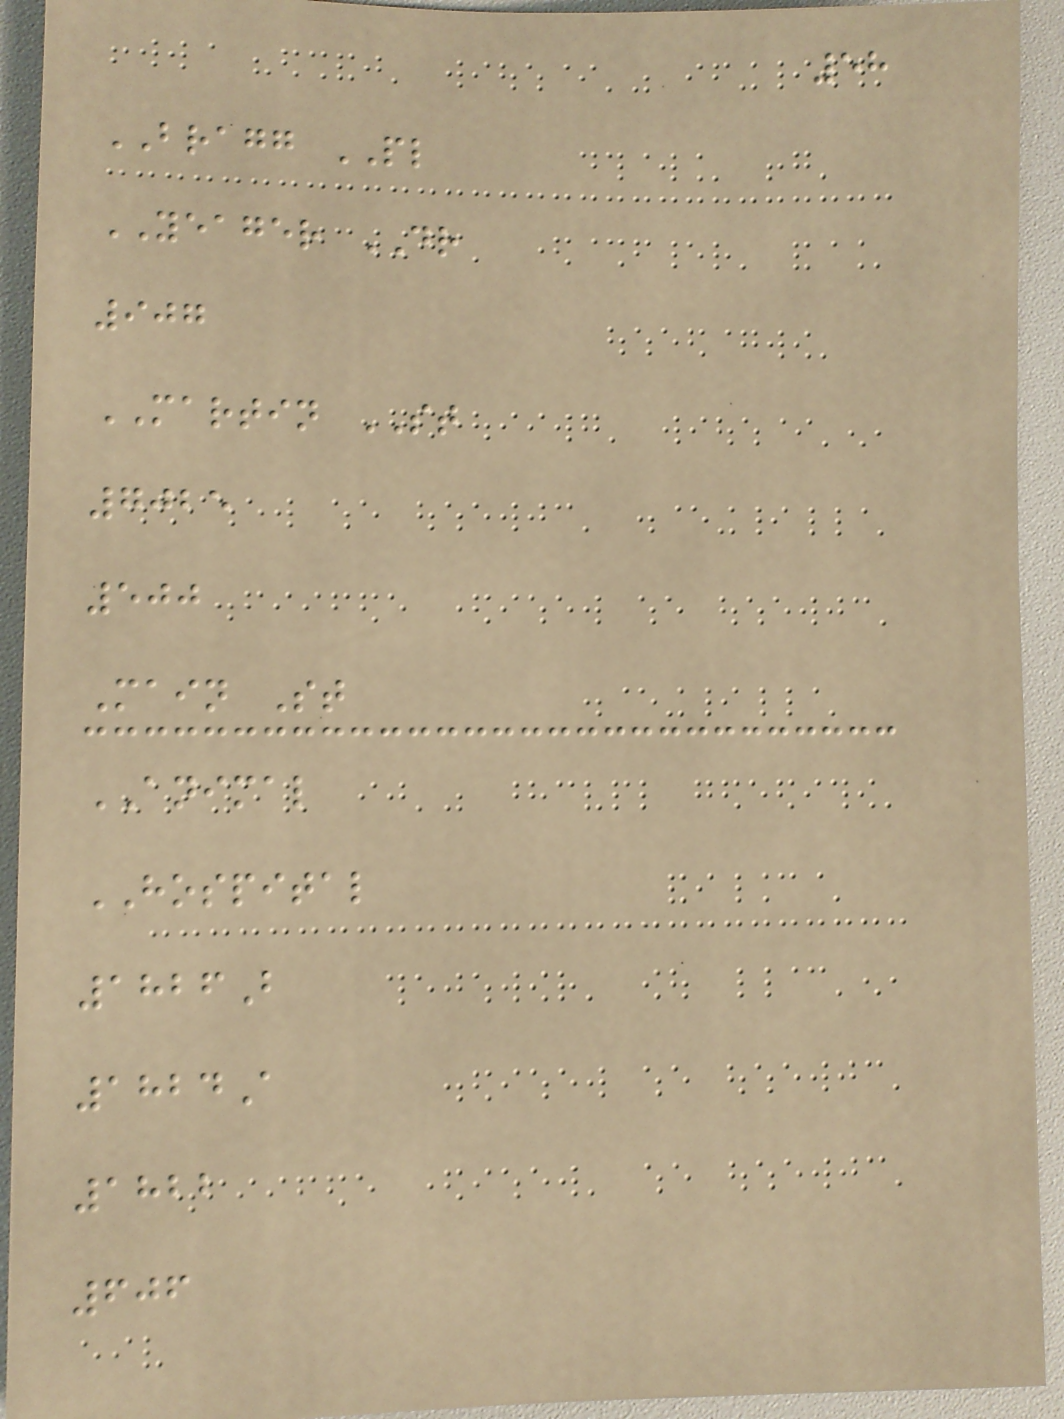58
BRAGG PL
YEAGER DR
907
MARTIN ST
7025
500
Main St
ANIMAL
HOSPITAL
1826B
1824A
1822
606
